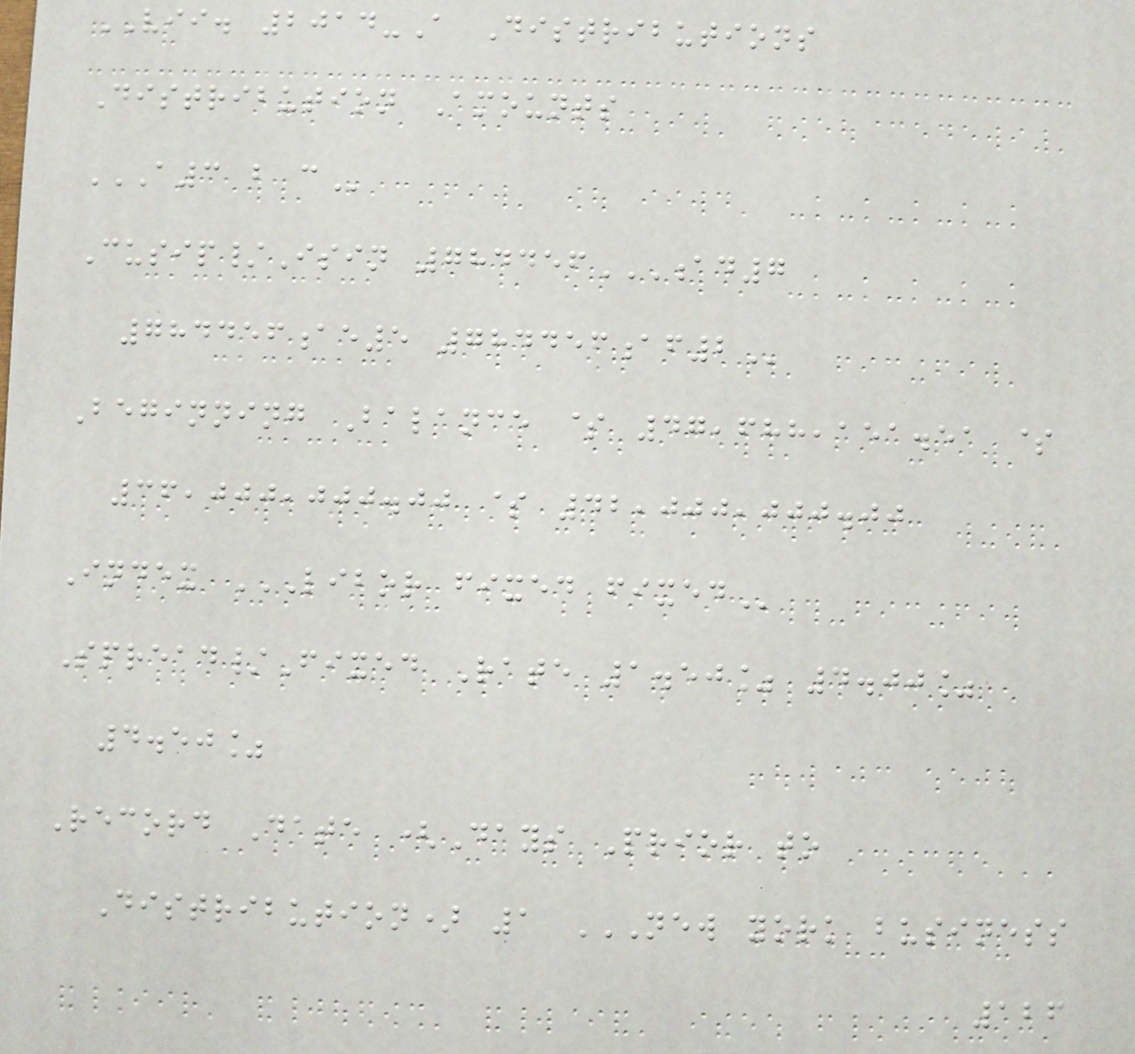VII. 2014-A Distributions
Distribution Amounts
A3 B C
Cusip/Isin 784456AD7
784456AE5 784456AF2
Beginning Balance $ 47,688,151.51 $
36,000,000.00 $ 42,000,000.00
Index LIBOR FIXED FIXED
Spread/Fixed Rate 1.50% 4.00%
4.50%
Record Date (Days Prior to
Distribution) 1 NEW YORK BUSINESS
126
